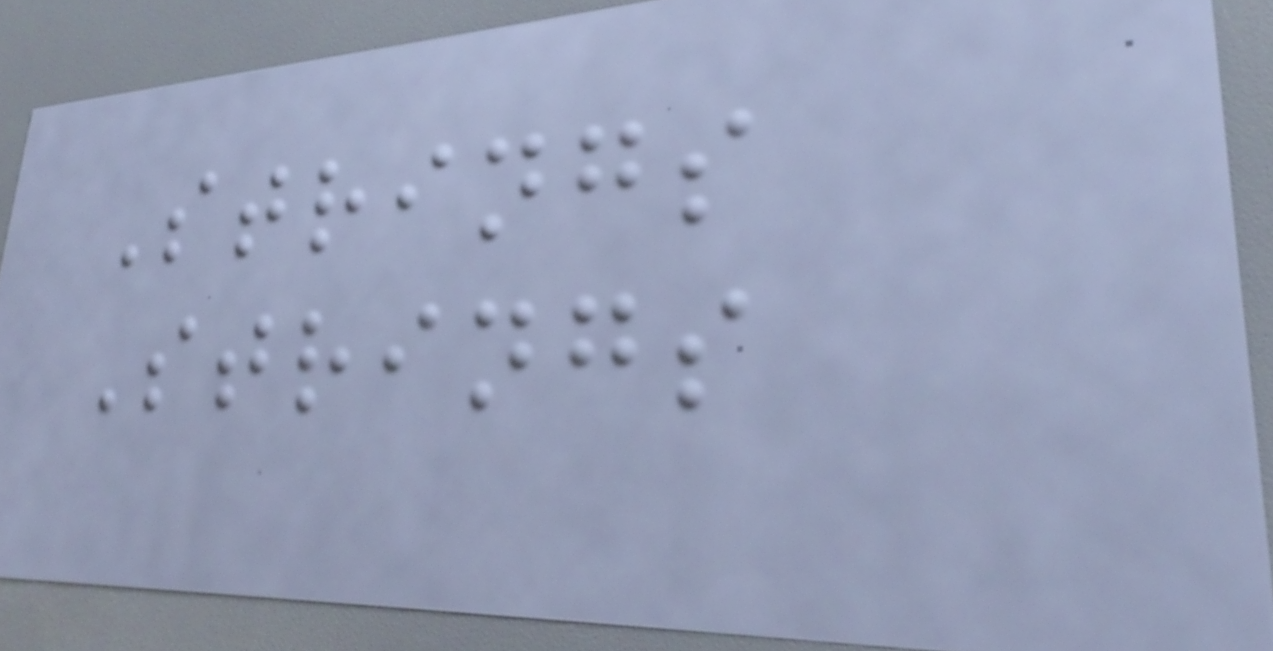Strings
Strings
